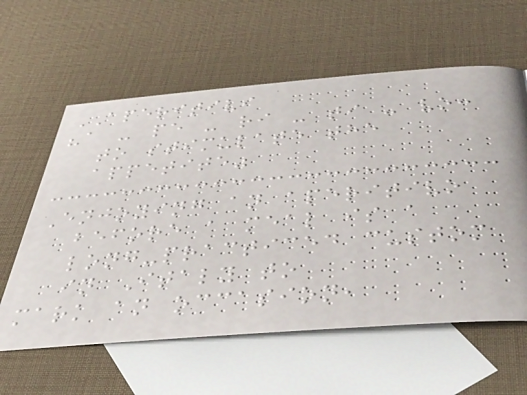APERITIVI
"a - pe - ri - ti - vo:
to stimulate the
appetite"
Enjoying an aperitivo
before a meal is a
long-practiced custom
in Italy to
mark an occasion,
